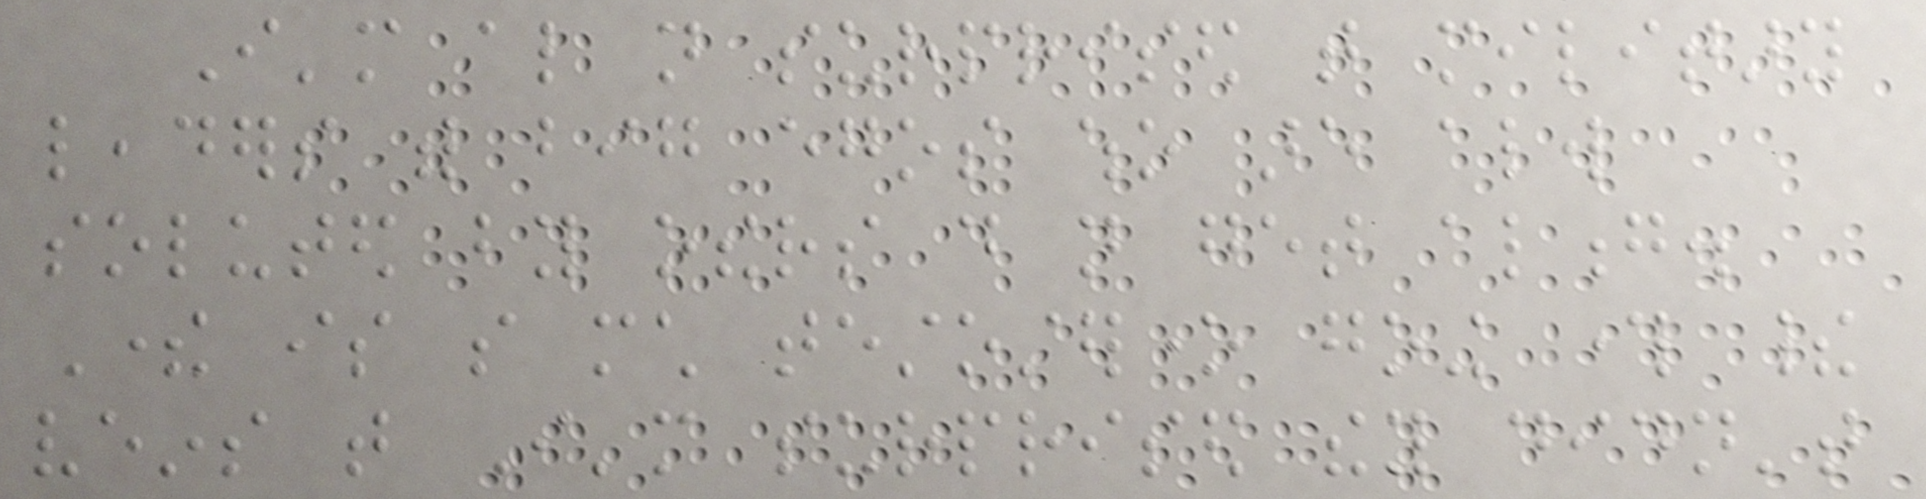I'm also not surprised that military
leaders with big egos who are always
soluted by others do not get along.
There is so much testosterone going through their
veins that I'm surprised they didn't
